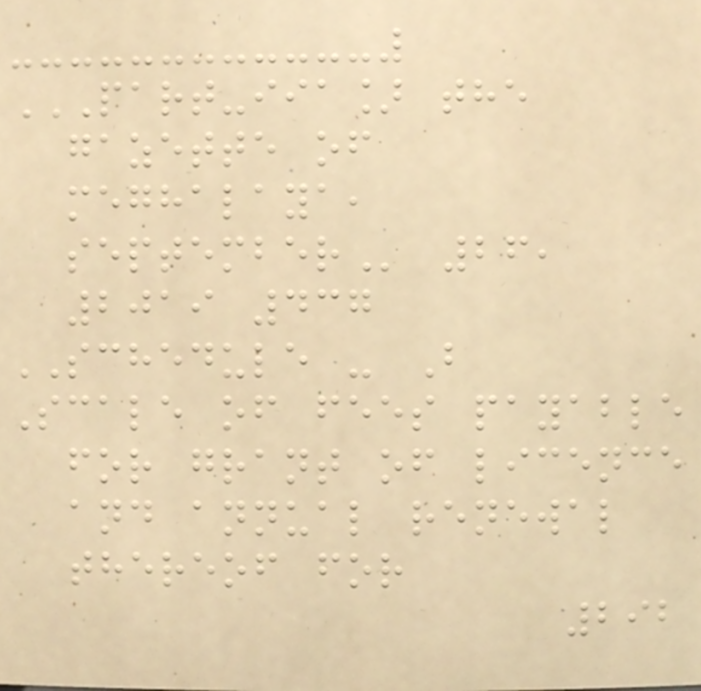PART-IIA] THE
GAZETTE OF
MEGHALAYA,
SEPTEMBER 26,
2019 437
SCHEDULE - B
Scale of fees payable
for grant of licence
and annual renewal
thereof for
292
